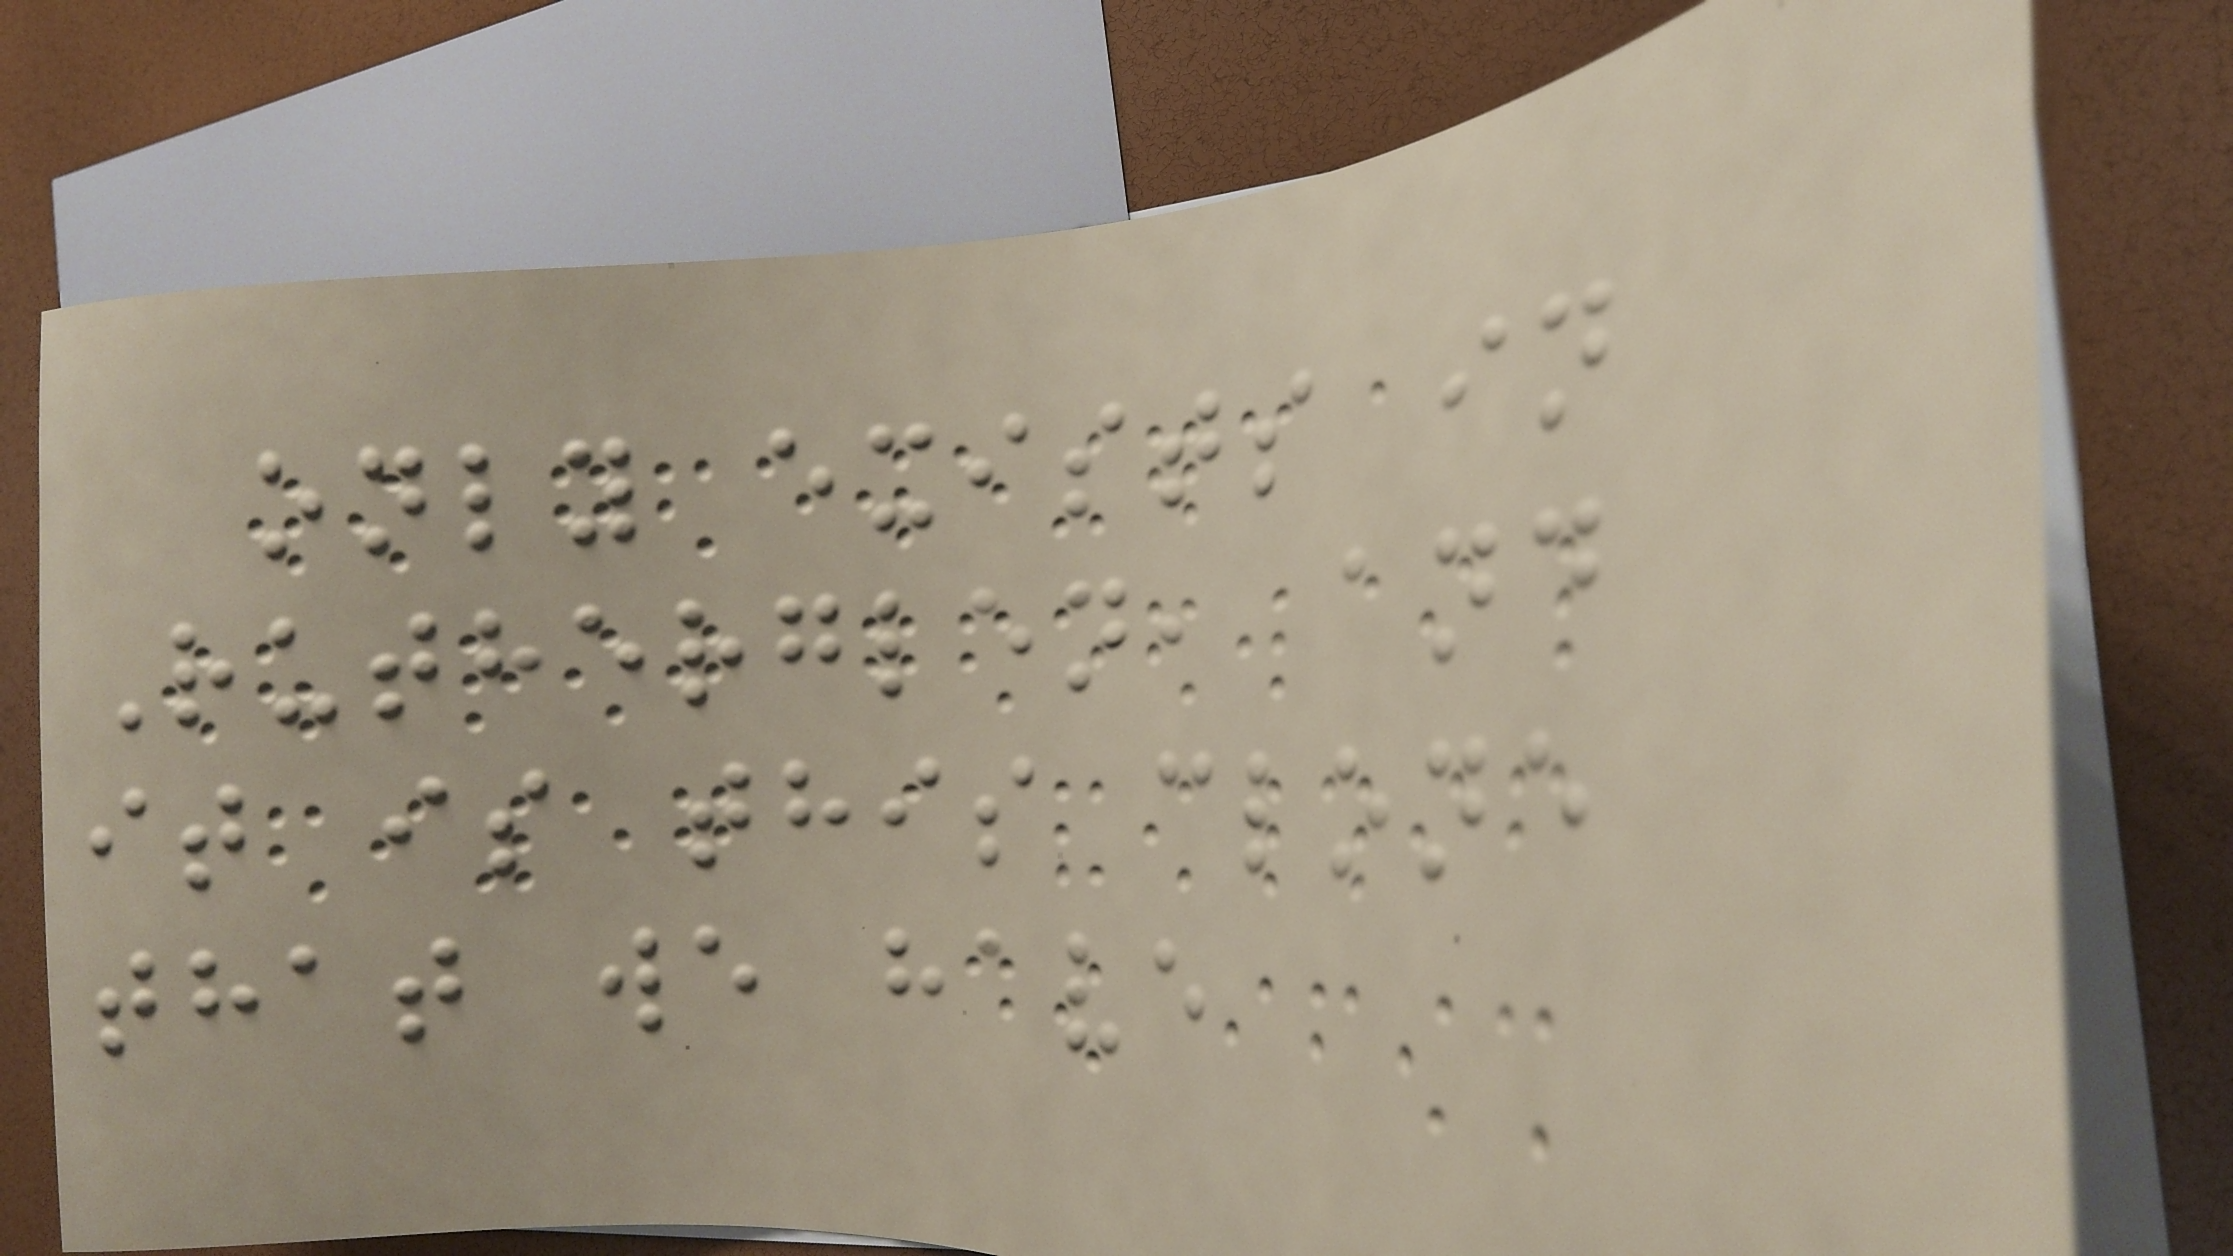only exists in
Rutherglen, and
it is this clone
that we have
